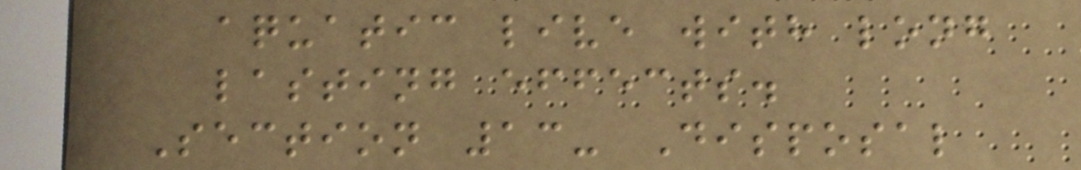aquatic live with long
lasting effects.
Section 13- Disposal
